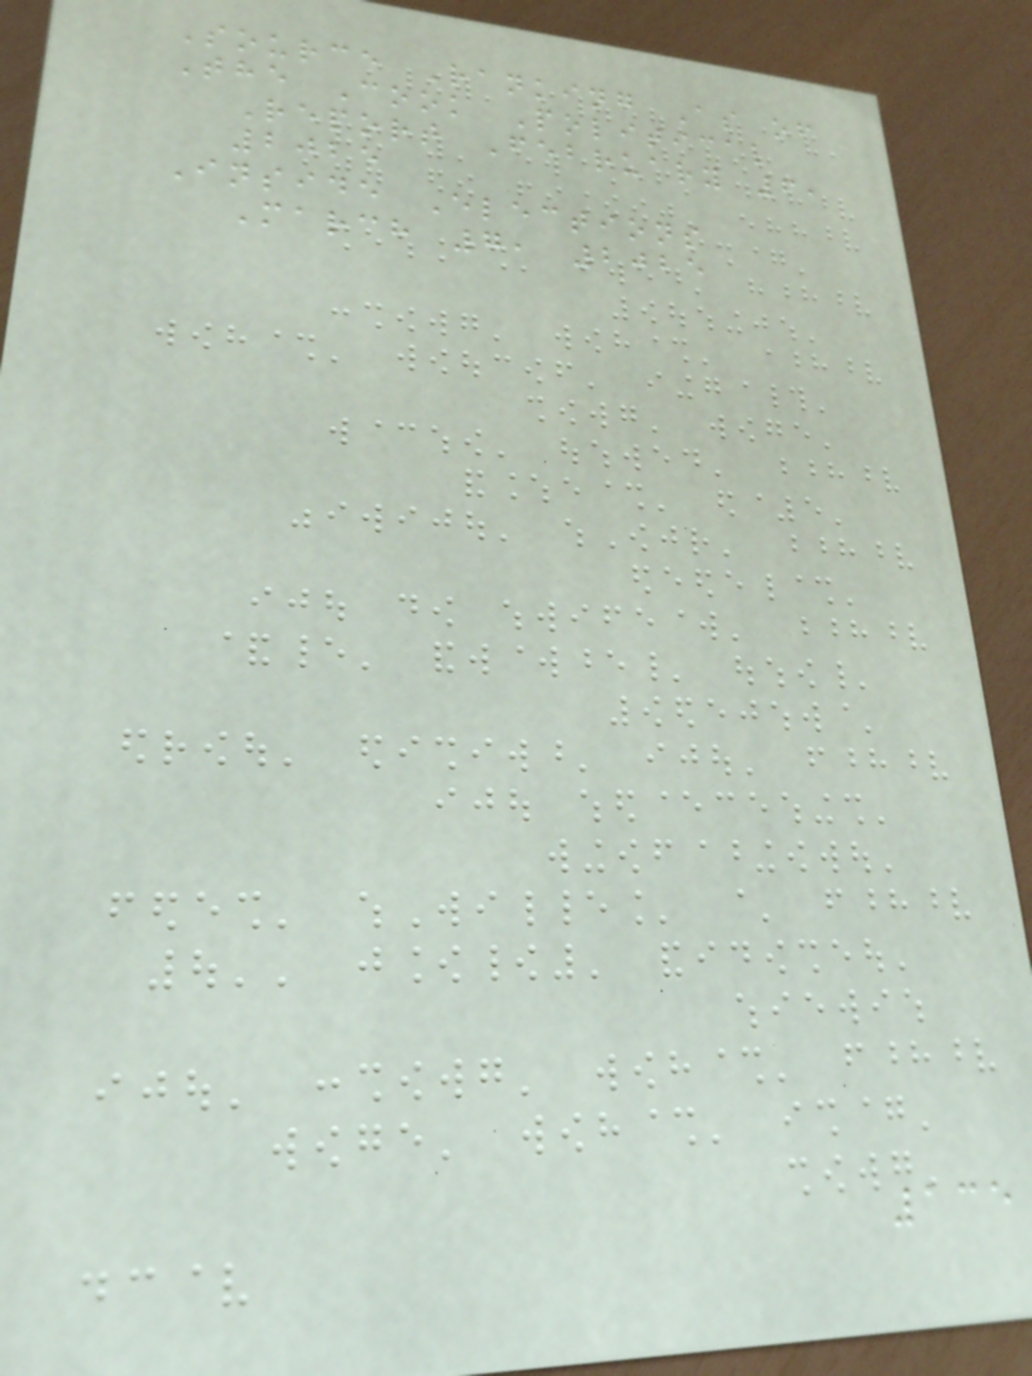Source Ranking As of
The Cook Political
Report February 6,
2025
Inside Elections
March 7, 2025
135
